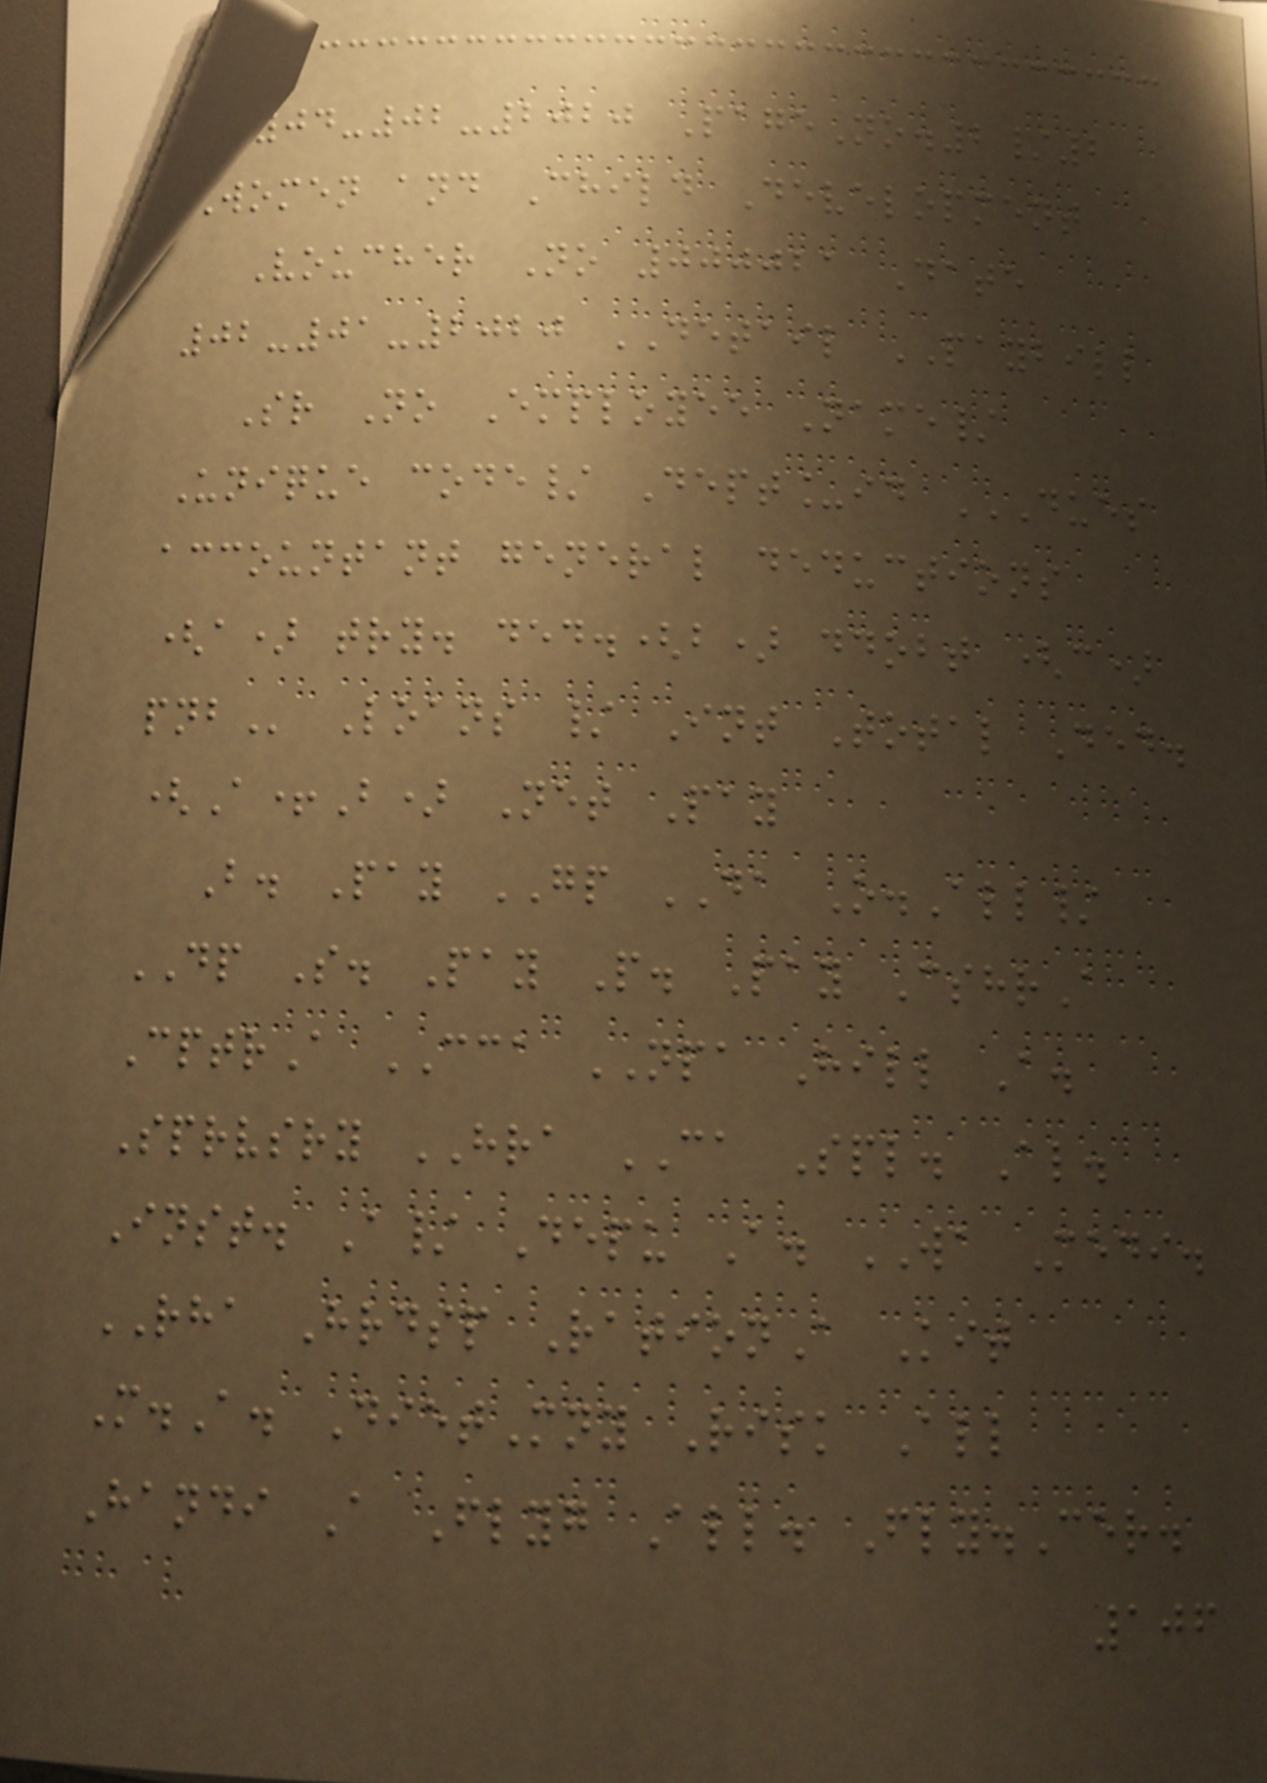04-02-2020 PageNo.2/2
Women and Child Development
Voucher No 000021 Date
02-01-2020 DETAIL PAYBILL
Sr No Employee Name/
Unique code/ Dept_id DUES
ACCOUNTANT GENERAL DEDUCTIONS
(A) TRY. DED.(B) DDOBT (C)
PNB Loans / Int Total Ded.
(A+B) Net Pay
B. Pay GP DA O.All/
DP S. Pay P. Pay CshrA
CptrA CCA NPA Hill A.
Sprvsry HRA CA Spl. Al.
Inst. A/ Depu A. WA Medi.
RHA Hrdsp RationA Kit
M.A. DietMny Risk All
Handi A Flyg All. Fly.Cer.
106
